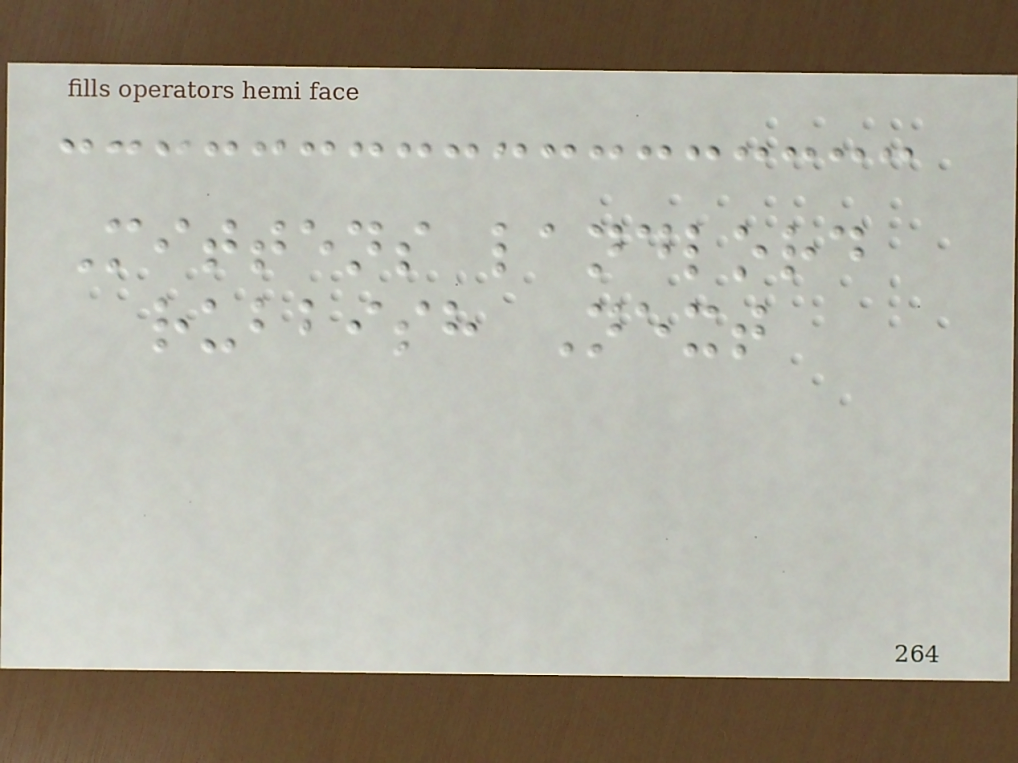Mittens landlord
rubbish Next
